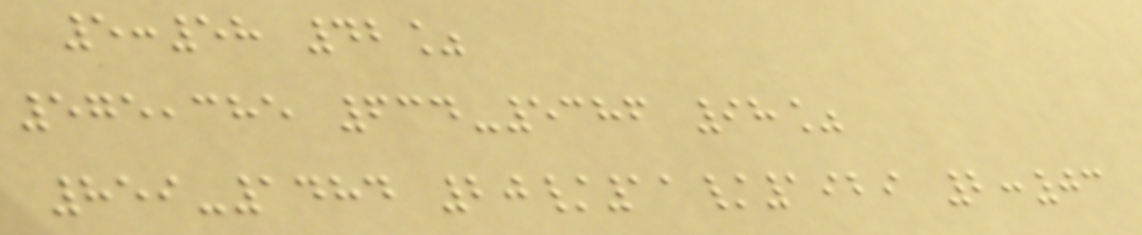5:58 42%
575,385 634-5386 98%
859-1484 20/11/1929 2:03
